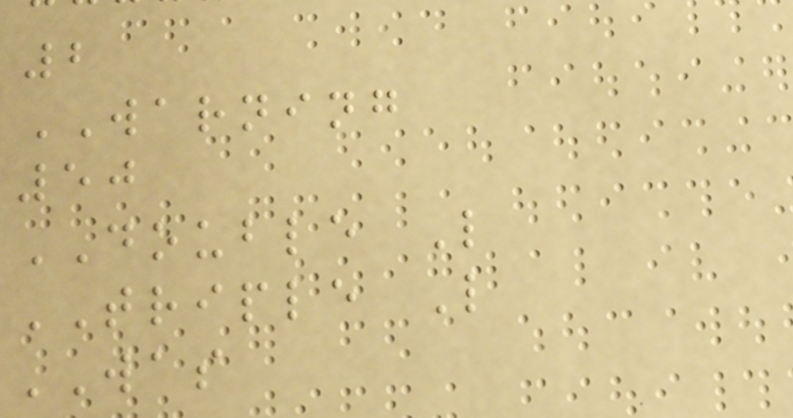2
WARNING
50
DOUBLE L
TRIPLE L
WAS
